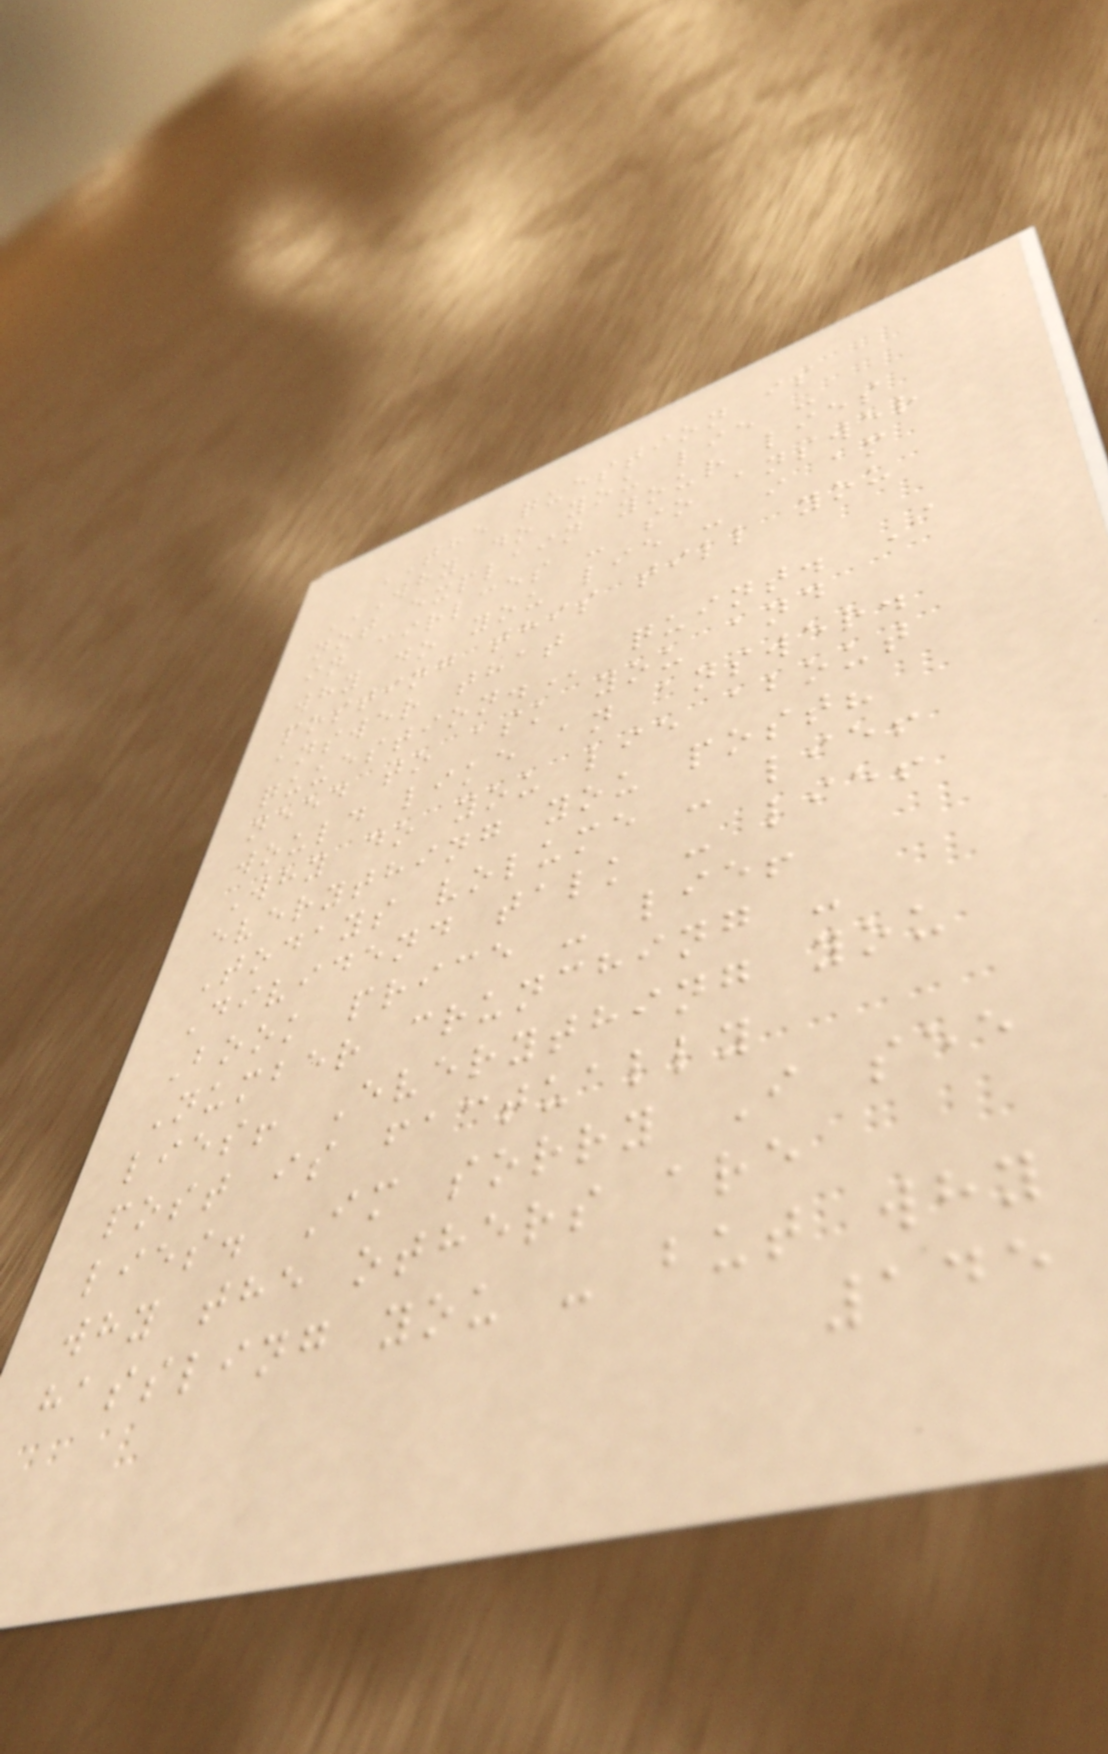THE question is
WHY DO YOU LIE -
NOT EXPLAIN YOUR LIES
IN CIRLCES - SO ANSWER
WHY DO YOU LIE - I AM
POSTING THIS TILL YOU
ANSWER THAT
QUUESTION. quint. I
need to ask you and
would like an answer.
Why do you lie about
everything you post?
Todays volume - lie!
Dividend talk - lie!
Book price - lie!
Number crunching -
lies! Everything you
post is factually
lies. Im sorry I see
why the others are
hassling you - but why
145
